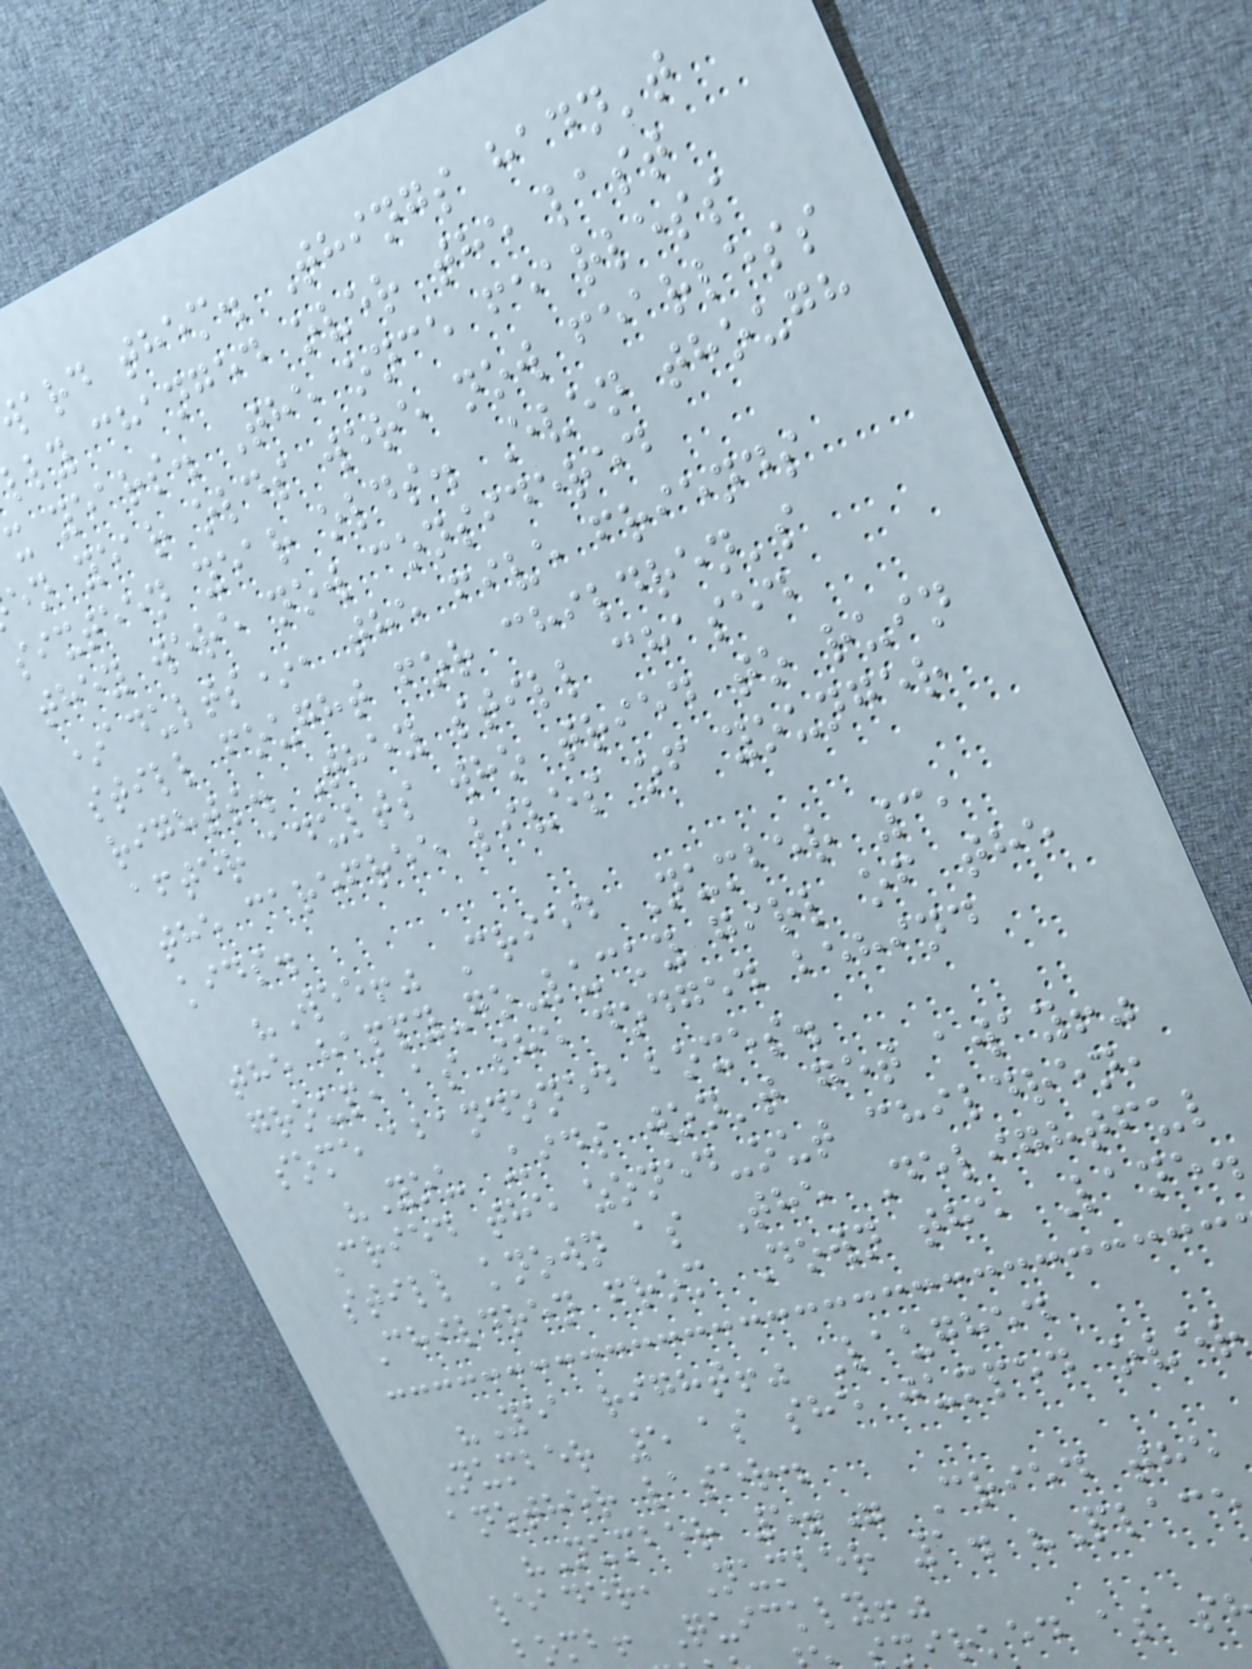ard them. Things hadn't
ly changed over the last
x years. The once fearless
en year olds were now fearless
sixteen year olds. Even though
they were now considered
*adults*, the five friends
still fought for children's
rights. They still chased
after adults who tried to ruin
the carefree lives of younger
kids.
"Wee!" Cried Number 3,
the happy-go-lucky girl of the
group, as she dodged behind
some abandoned boxes.
"You Kids won't get away!"
Cried the zoned-out children,
still known as The Delightful
Children from Down the Lane.
"Yea right!" Laughed
Number 5 as she jumped over
another laser.
"Number 5!" Cried the
leader, Number 1. "Place
bomb! Quickly!"
mirked as s
